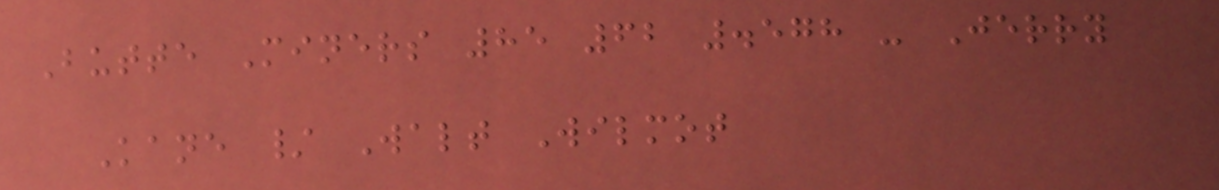Butte Miners 85 62 .578 - Jerry
Kane / Walt Wilmot
